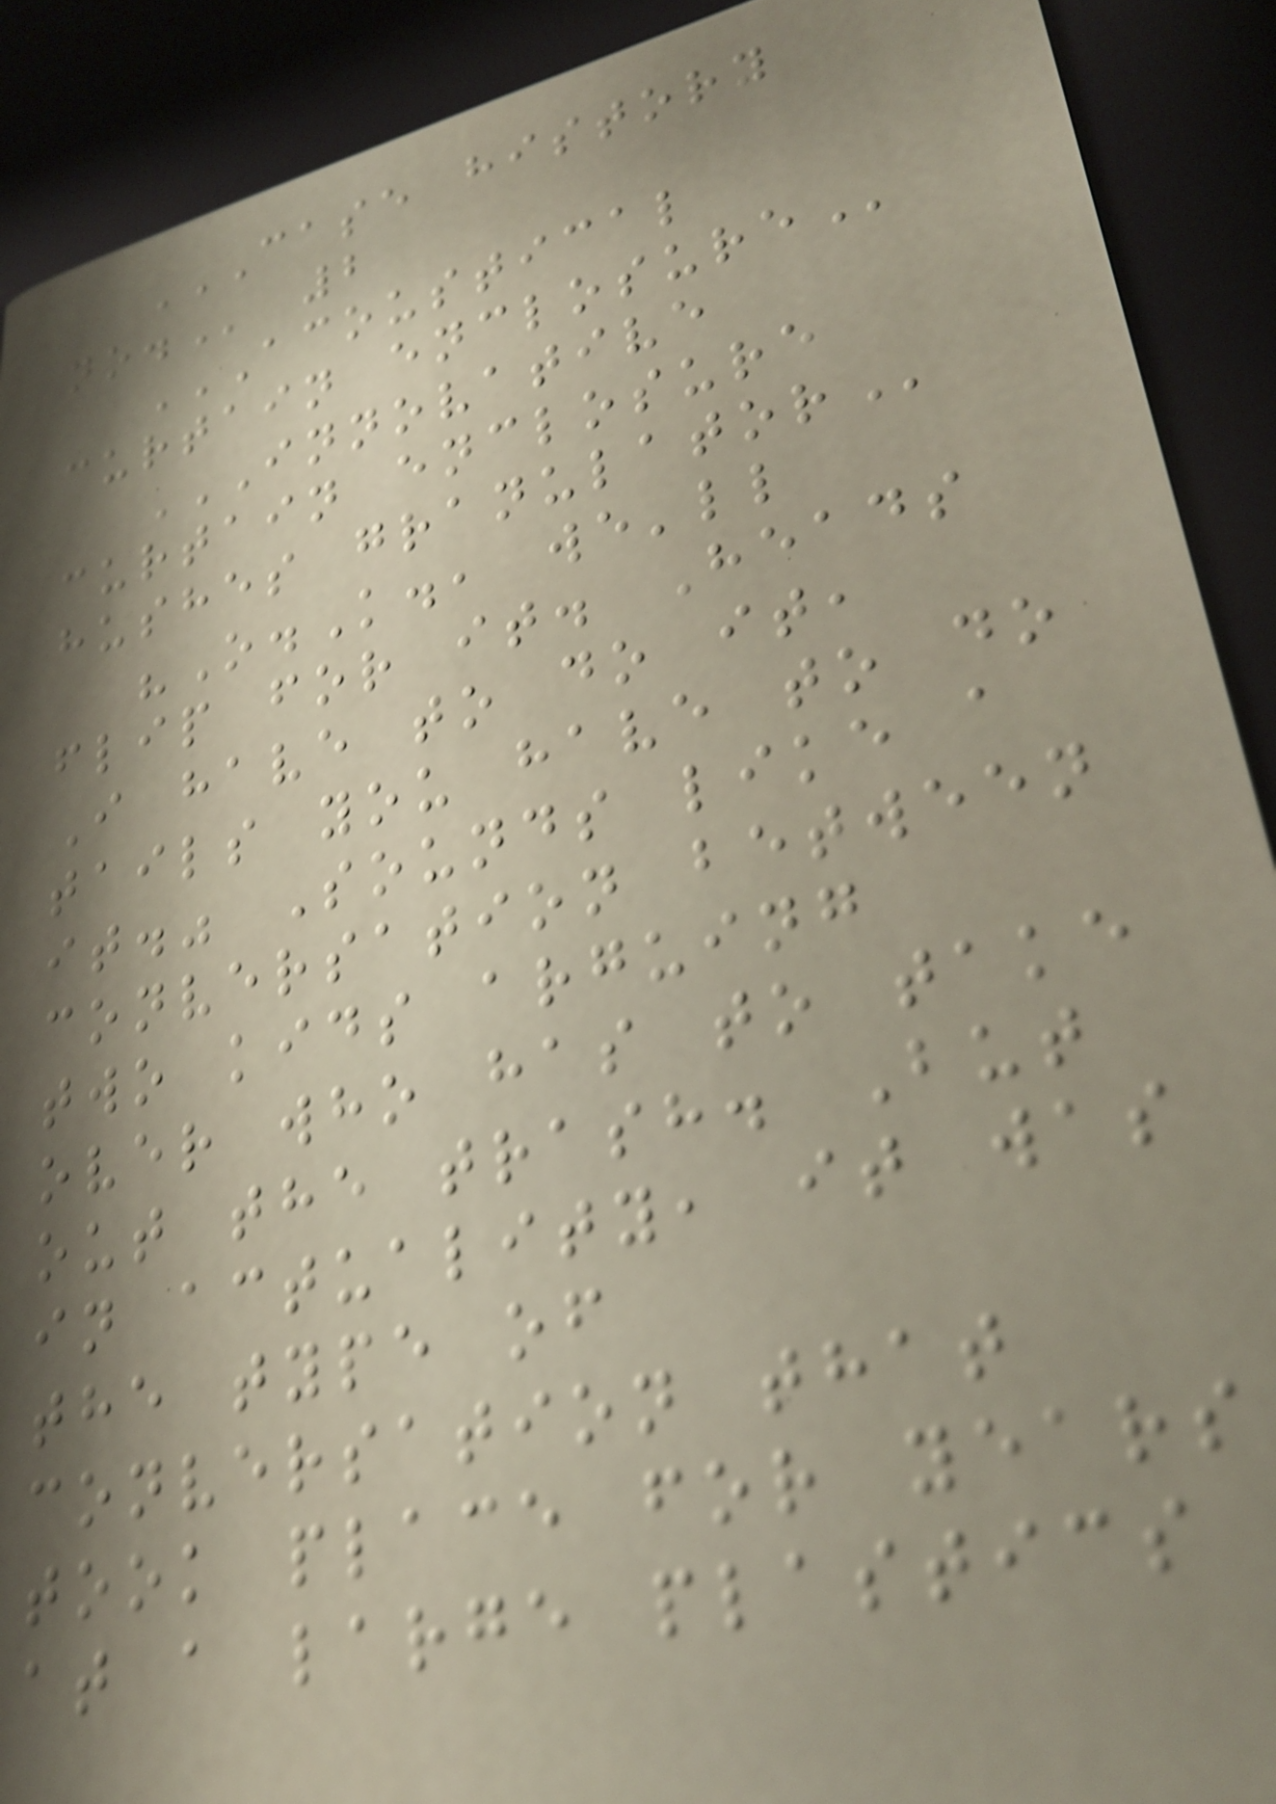CASE HISTORY
NO. 2
ACOUSTICAL
CURTAIN ENCLOSURE
INNOVATIVE
CURTAIN ENCLOSURE
HUSHES GRANULATOR
"O.K., we'll
flip for it. Heads
I have to do it,
tails you have to do
it." Sounds like a
conversation between
two kids arguing
over who has to take
out the trash. But
in actuality, it was
the type of
conversation that
took place for years
at a large plastics
